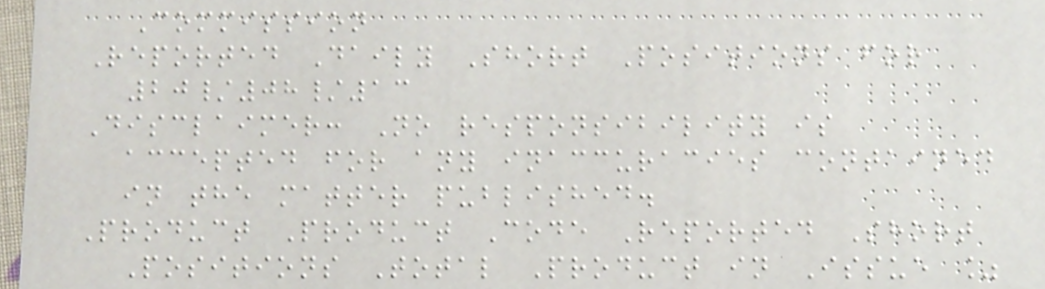Commission
Reported Daily Short Positions for
20/08/13
Disclaimer: No responsibility is
accepted for any inaccuracies contained
in the matter published.
Product Product Code Reported Short
Positions Total Product in Issue %
